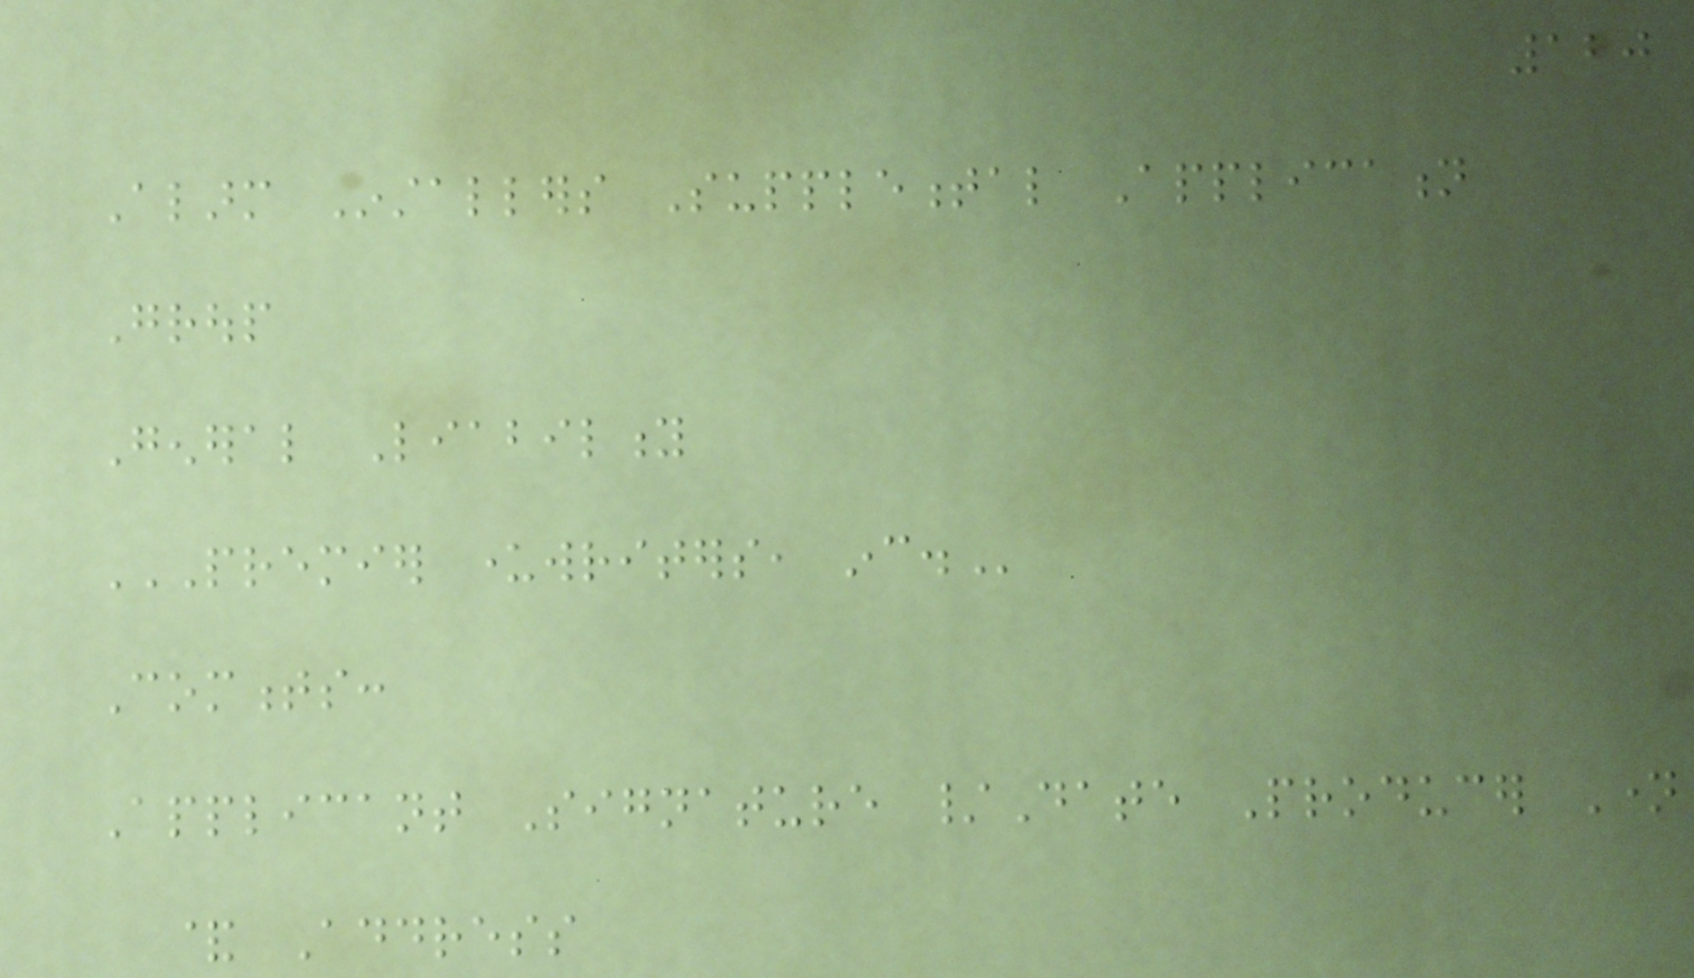120
Alarm Installers Supplemental Application
Group
General Liability
PREMIER UNDERWRITERS, INC.
Comments:
Applicant Signature /Date Producer Name
& Address
